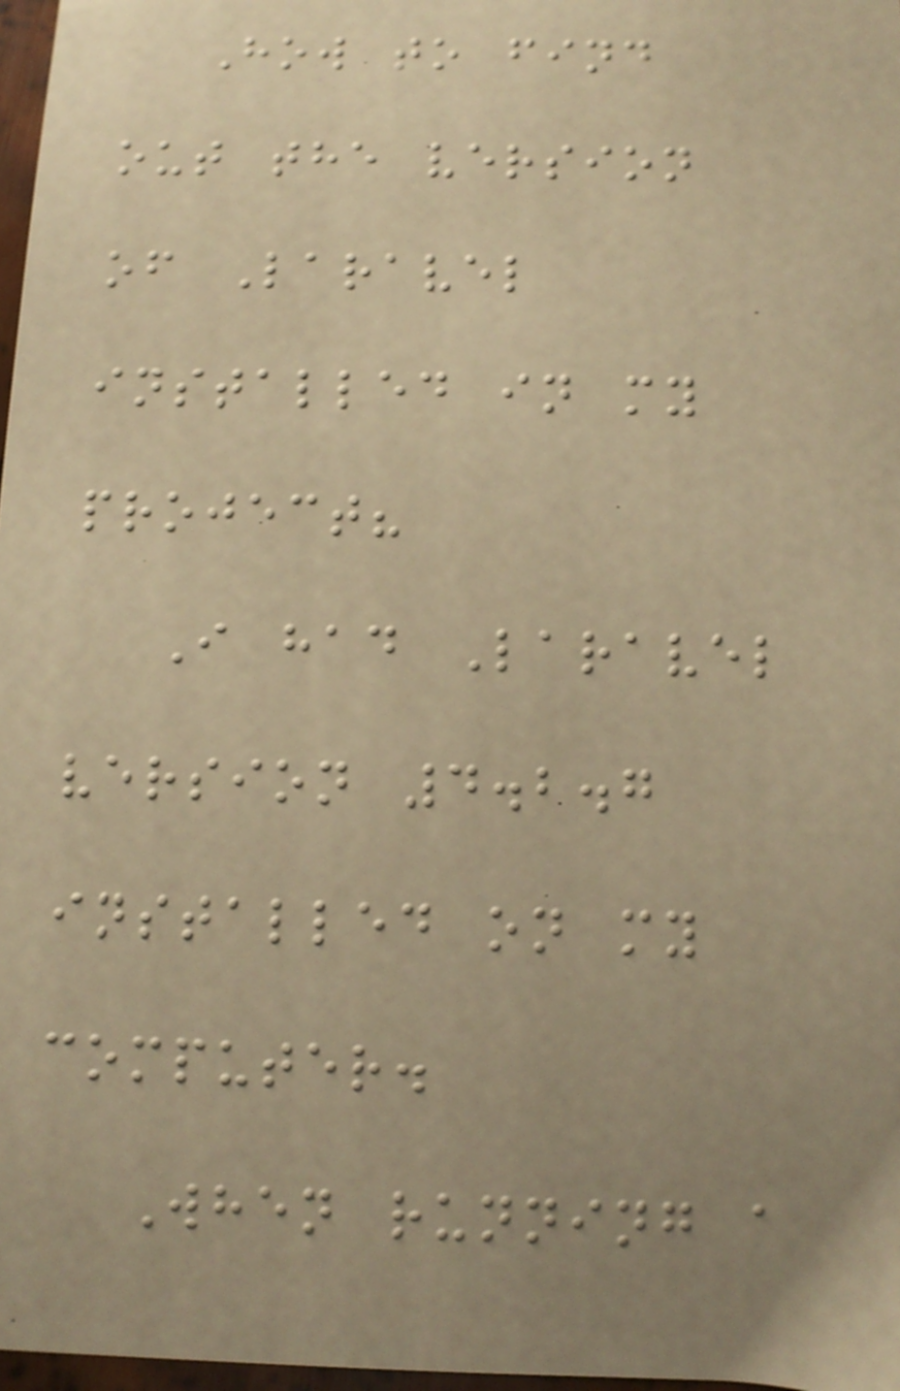How to find
out the version
of Laravel
installed in my
project?
I had Laravel
version 4.2.7
installed on my
computer.
When running a
